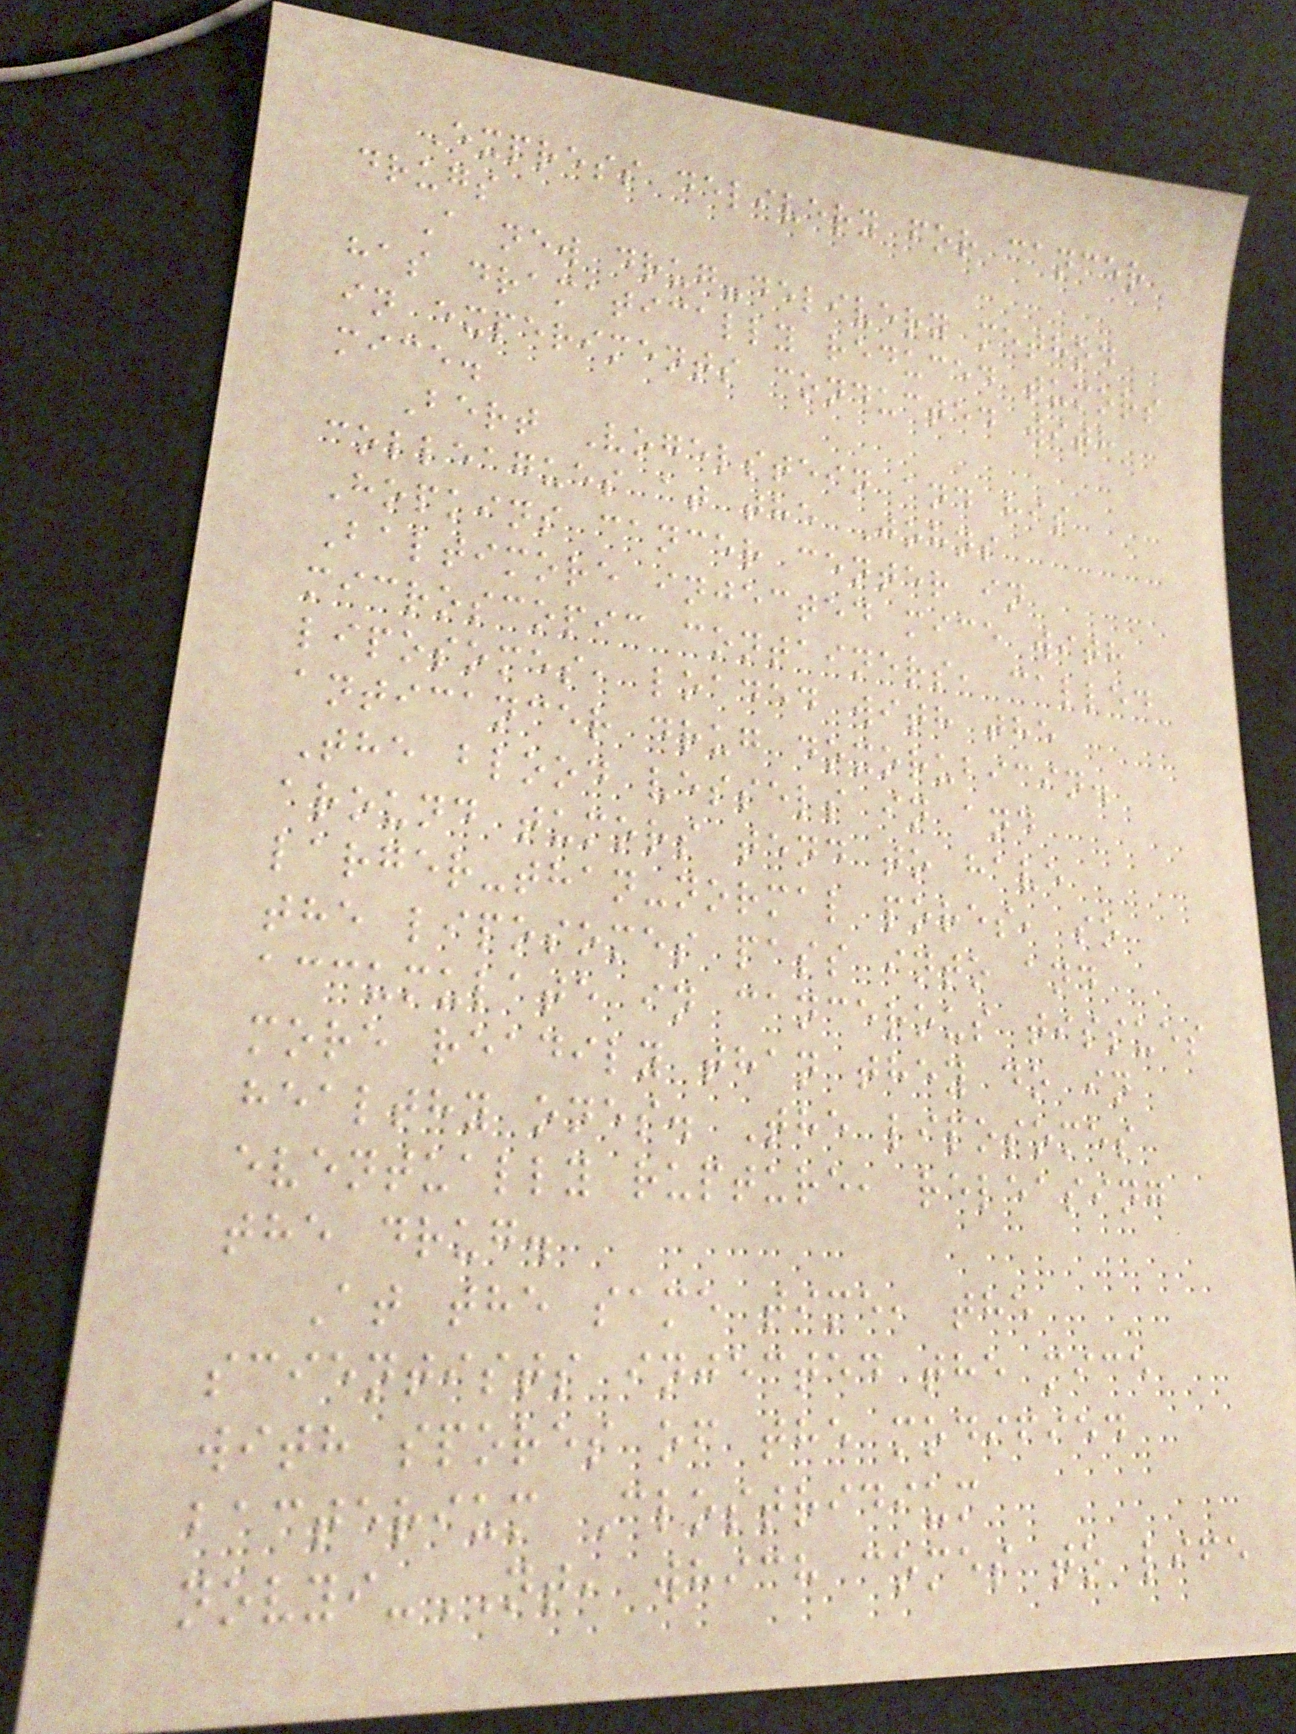Express delivery for cancer
drugs
A new drug-delivery method
has dramatically reduced tumors
in experiments conducted with
mice.
Bert Vogelstein and his
colleagues at the Johns
Hopkins cancer center in
Baltimore injected mice with
microscopic containers, called
liposomes, loaded with the
anticancer drug doxorubicin.
The blood vessels in and
around tumors tend to have
larger-than-normal pores, so
the liposomes pass into and
accumulate in cancerous tissues
more readily than they do in
healthy ones. The liposomes
eventually rupture, releasing
the drug.
At the same time, the
scientists injected the mice
with spores of the modified
bacterium Clostridium
novyi-NT, which comes to life
